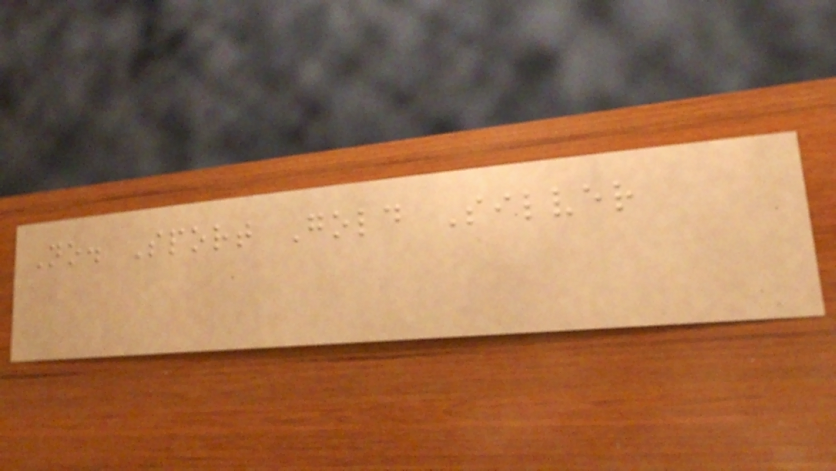No. Sport Gold Silver
